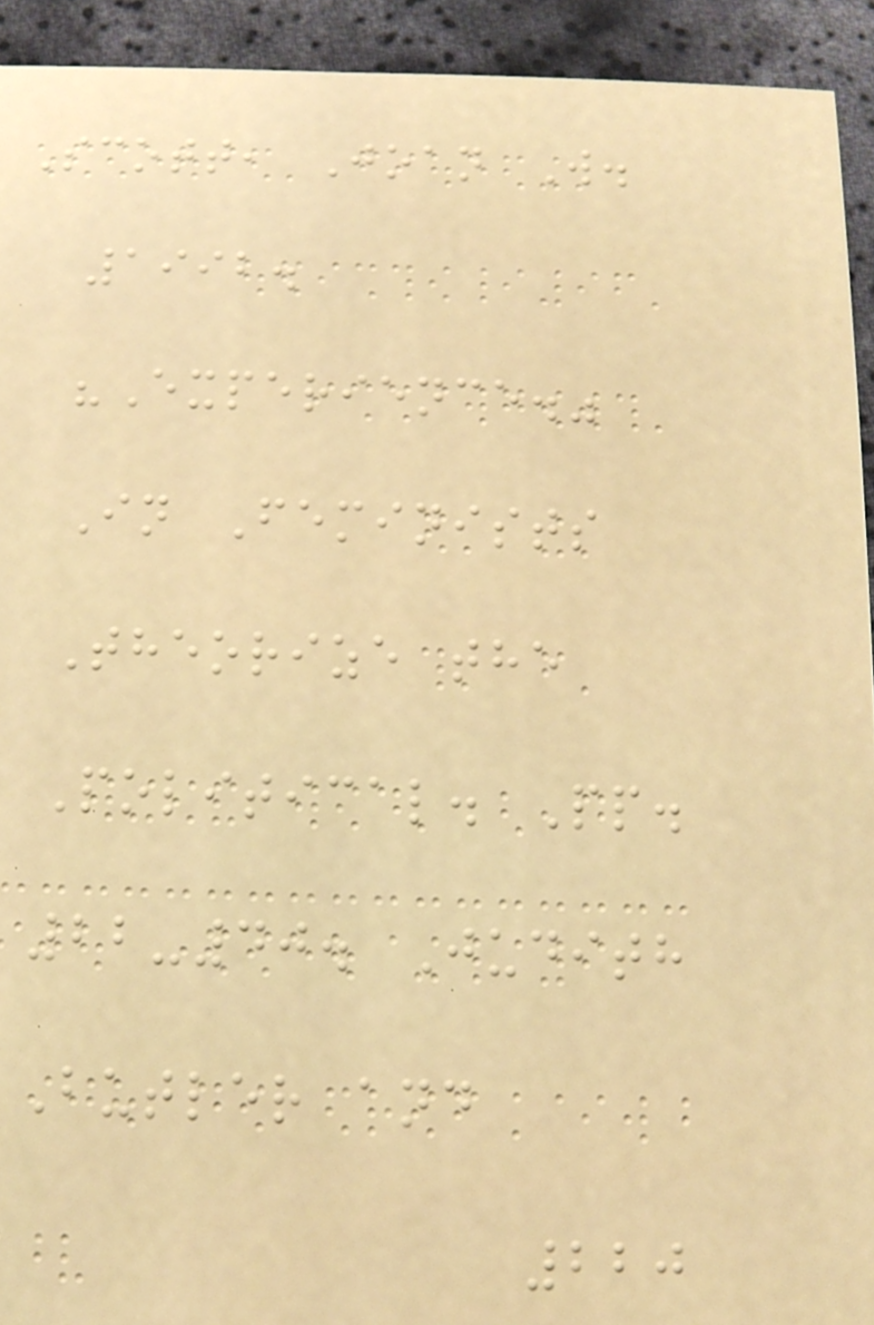Scott, Joan W.
1992.
"Experience."
In Feminists
Theorize the
Political. Pp.
22-40. Judith
Butler and
220
